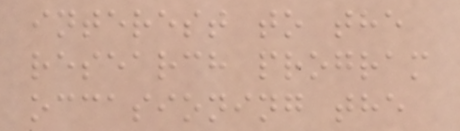interest to the
research program
occasioning the
